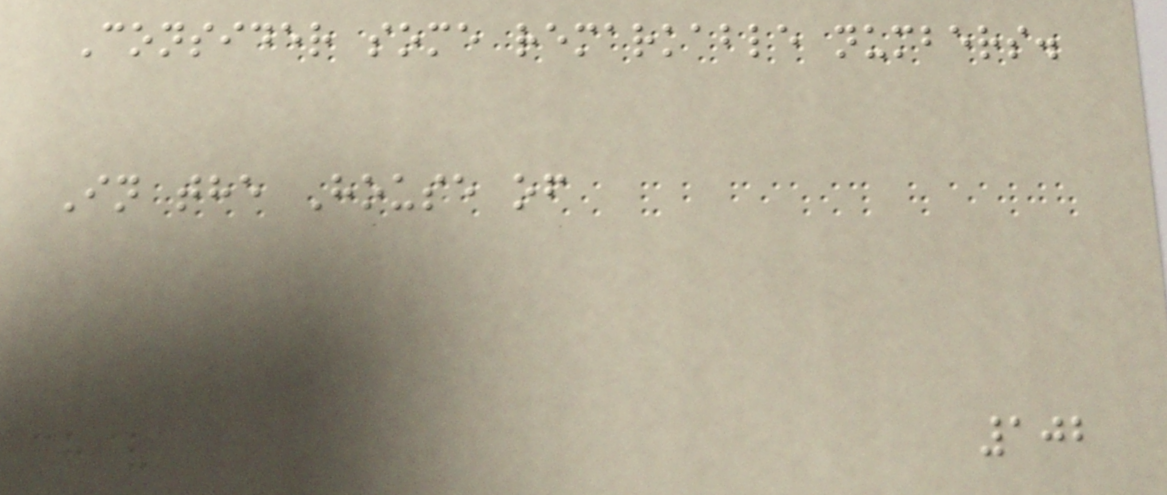Consider some remarkable numbers.
In the House of
102
